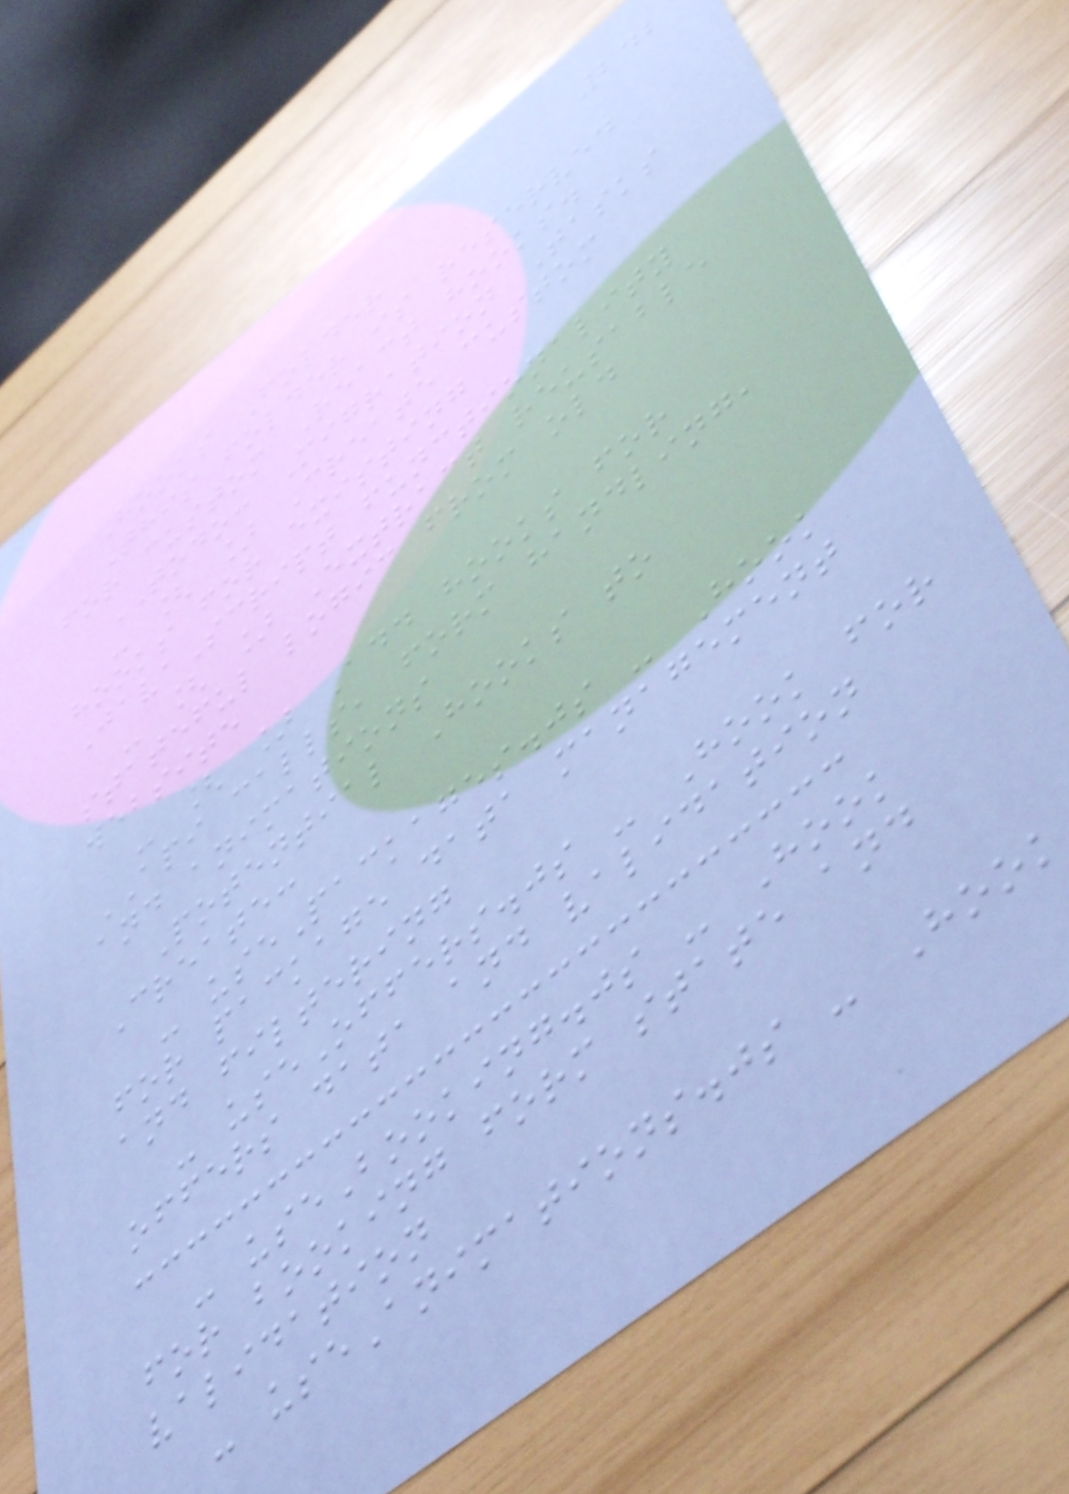242
Hooks Folder
This folder is reserved
for custom React hooks.
TODO: Migration Tasks
- [ ] Create custom
hooks for existing
JavaScript functionality
- [ ] Extract reusable
stateful logic from old
website
- [ ] Add hooks for
API calls, form handling,
and animations
Potential Hooks to
Create:
- usePackages.js - Hook
for package data management
and filtering
- useOffers.js - Hook for
offers data and validation
- useBooking.js - Hook
for booking form state and
validation
- useAnimations.js - Hook
